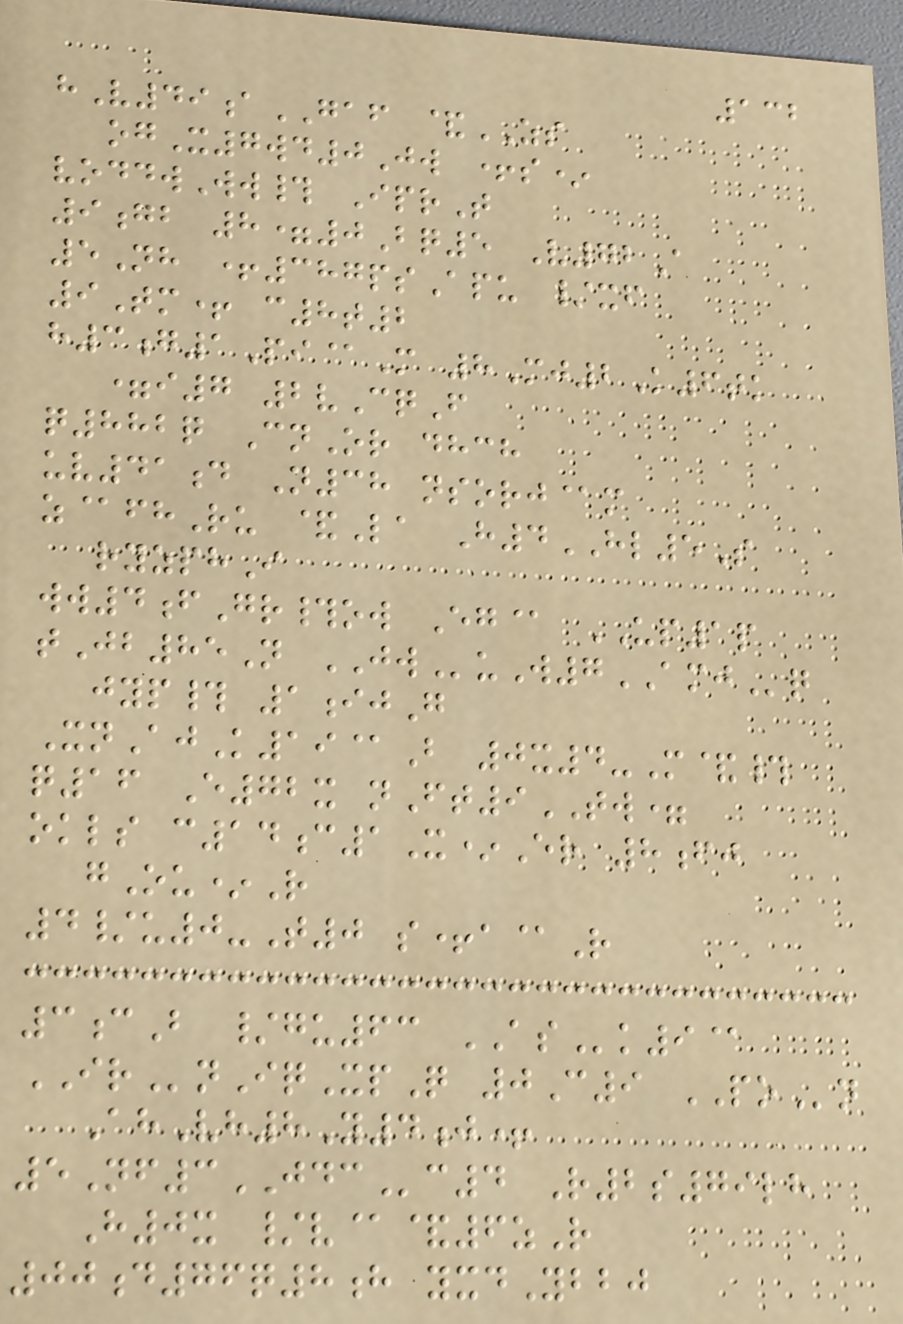132
hV49aGAF &ZS
ogX7wd0Jw +s*
voddwWw# IprT
9gb 8=0Bq5 V72A
5Nh +387psApu /xf
9Tm+ c8t2
h3g1Pi@M 8Mj2K6tk
=i7 2vCqF
q882q CnOr dhch
uv41d N38 nsorj@m
z@fhRu &La H4HL5S
ryzphI
ww4fGr#ow Eg@ UP1p
tJb85N JWuW7AMJq
jyp# 1ijG
XnAjK19@B 0x4-M&#
q16 E72x nFt9TW=
okls c14c1X*Er 8fj
gOu*R
4/u0-T0 s+a@R
3cB /gu63 ASk9@
IRnIqXpQ 0C9 POn
AhVh8Y4j+
5Nf3JDCc4 R2s79lh
H0x /v@&6zR
00d76q8h yxdYbbj
